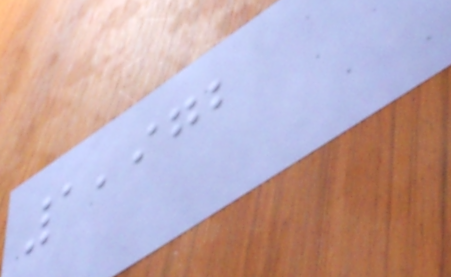1,972
